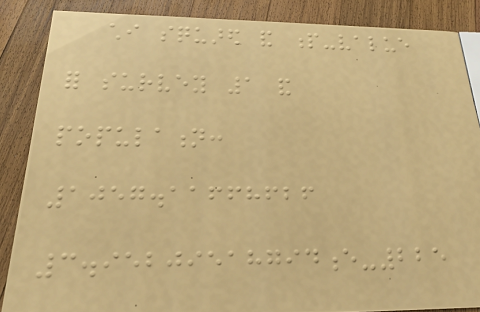chi squared and p-value
for survey 1 and
population:
1057.11668626
3.95209518794e-225
